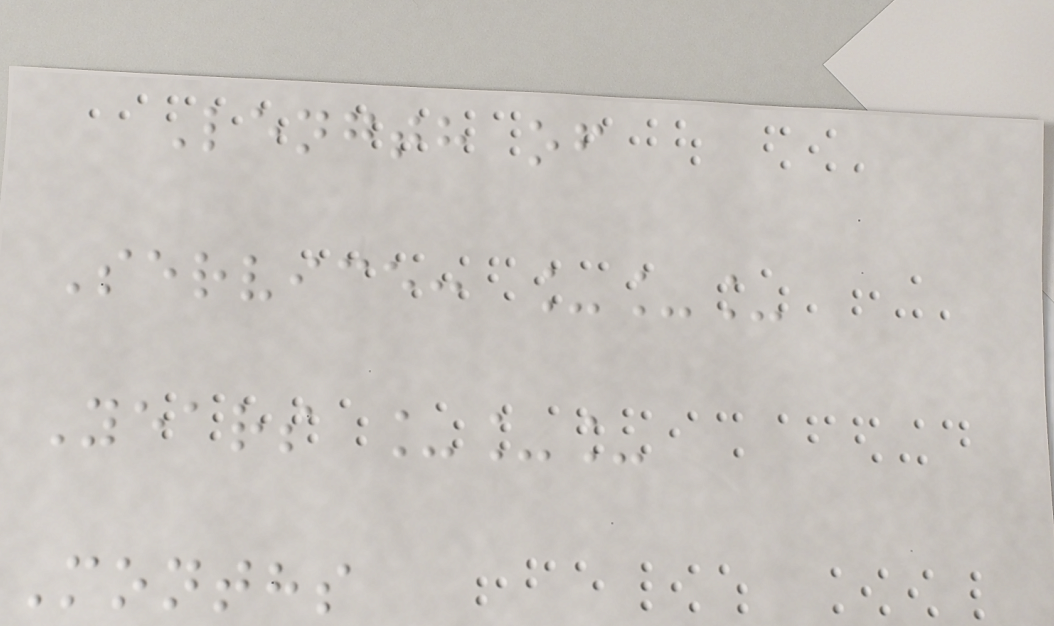Length of
Service: ___
Years ___
Months
